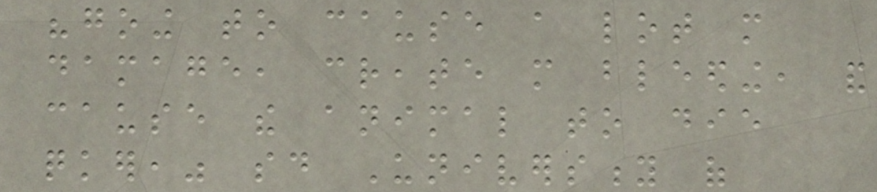"going to cause a lot more
damage, create more bleeding, and
cause the animal to die
quicker," said University of
